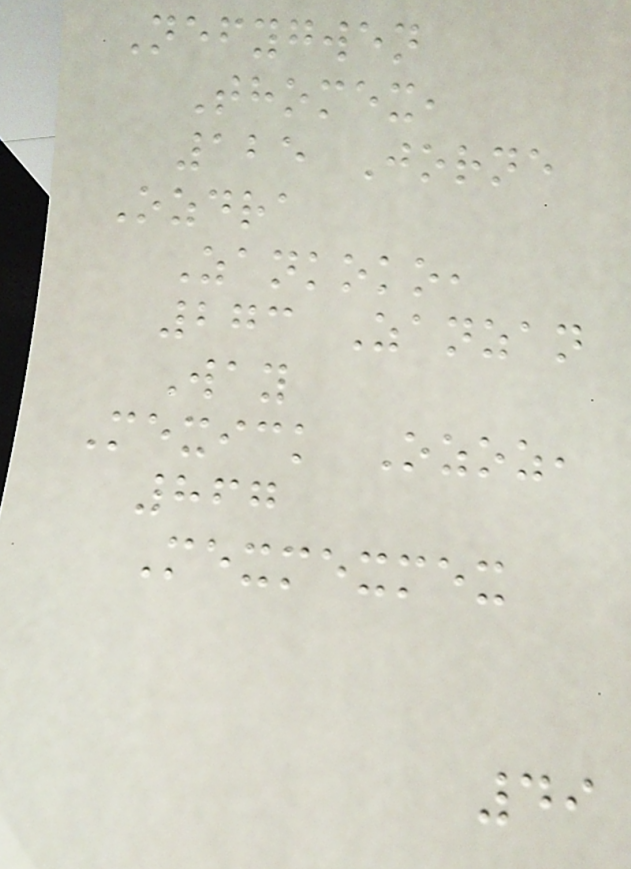Nefygwen
Thomex,
125 Jorne
Ozdra
Zankoko,
273 Zanzan
Way
Mexick Ozoz,
867
Mexmexmex
49
